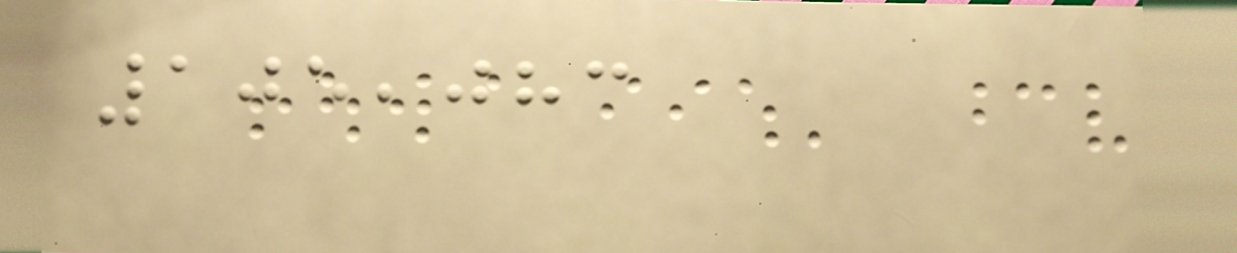105,083
